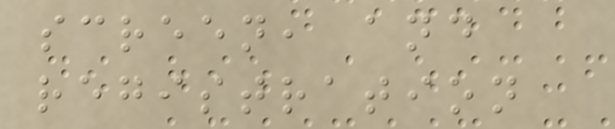screen, and
registration
